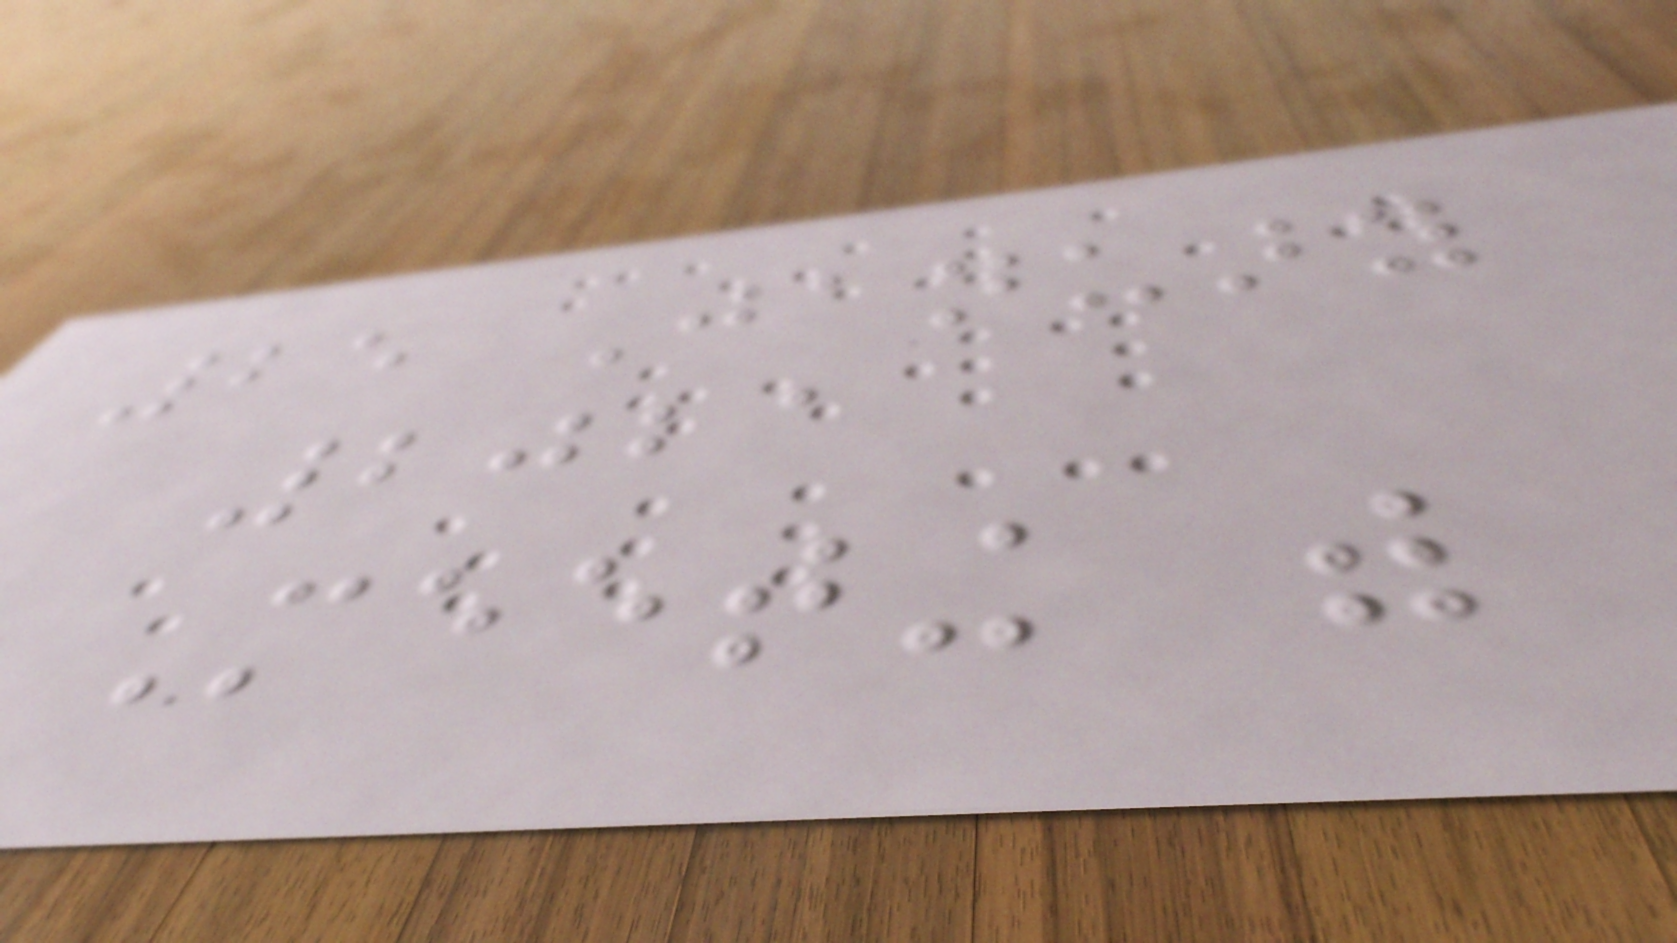25 January
2021
Meeting with
